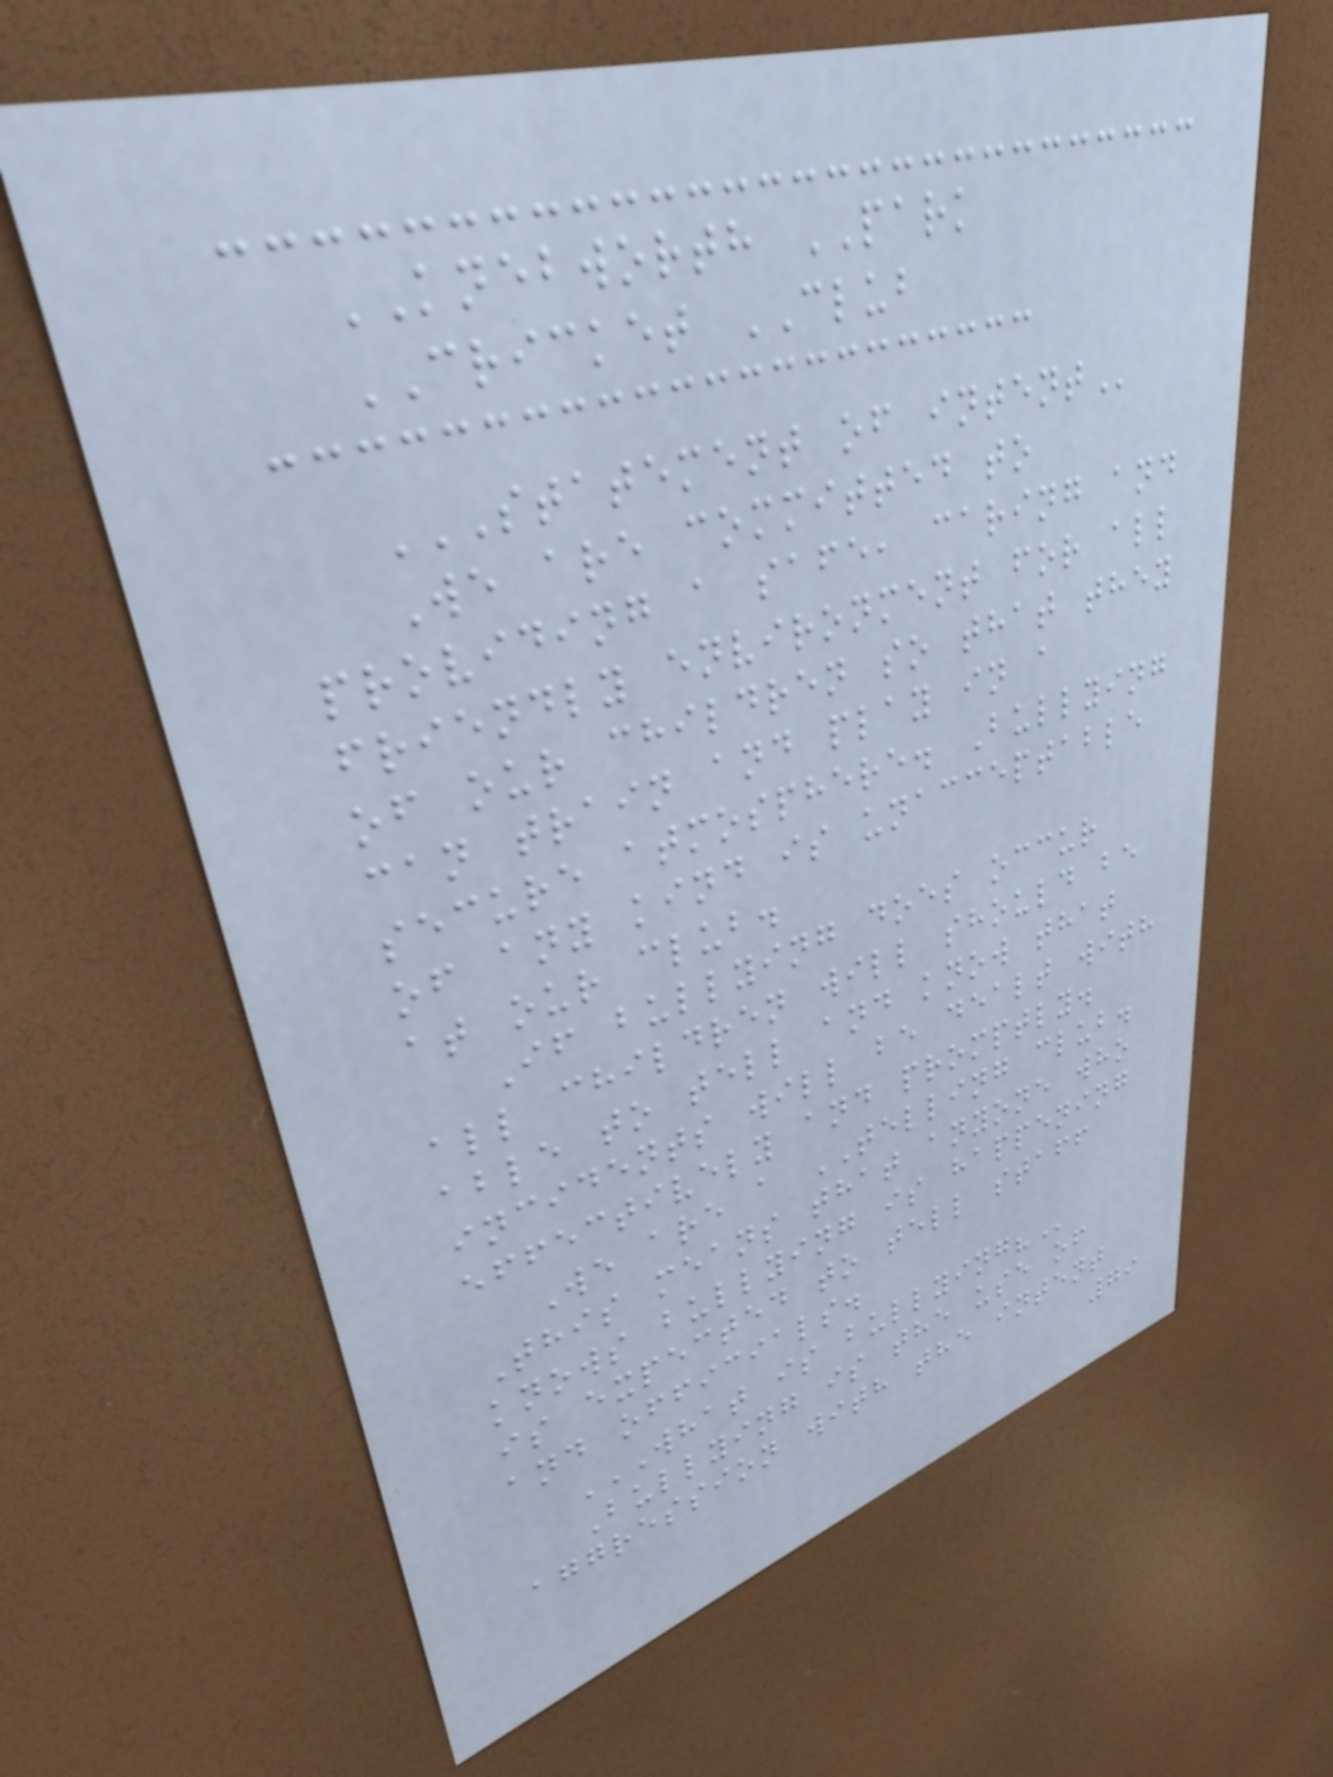KNEBWORTH PARK
CRICKET CLUB
STATEMENT OF INTENT
We are committed to
providing a safe, caring and
friendly environment for all
of our children so that they
can train and play in a
secure atmosphere. Bullying
of any kind is unacceptable
at our club.
If bullying does occur
all children will should be
able to tell and know that
incidents will be dealt with
effectively and promptly.
We are a TELLING club.
This means that anyone who
knows bullying is happening
is expected to tell staff
and officials.
WHAT IS BULLYING?
Bullying is the use of
aggression with the intent
79
